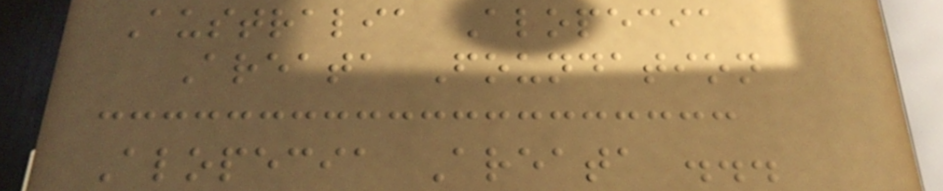Australia Alopecia
Areata Foundation
Alopecia Areata ...
